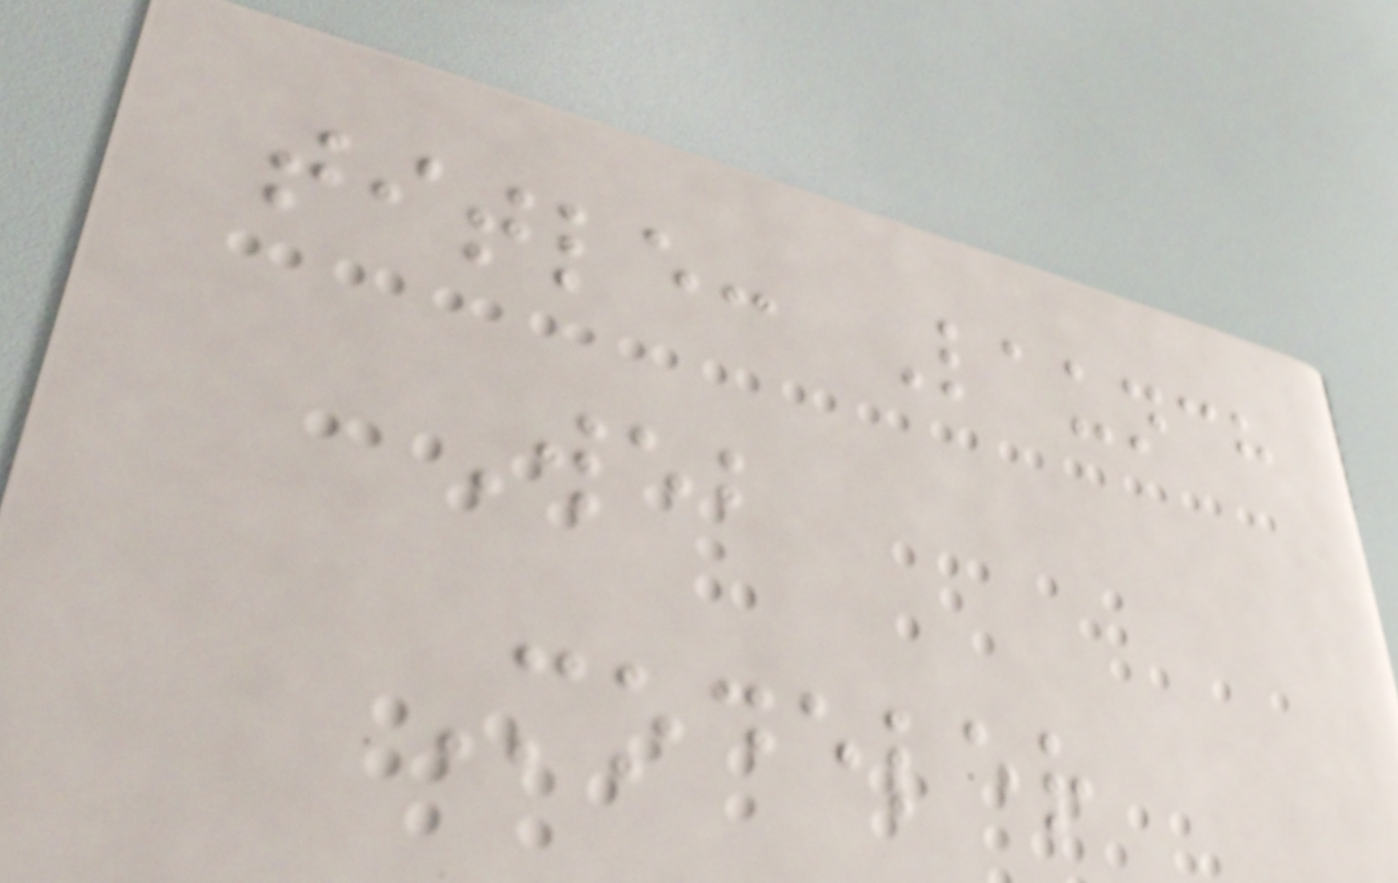title: Launch
Web
Modeler
